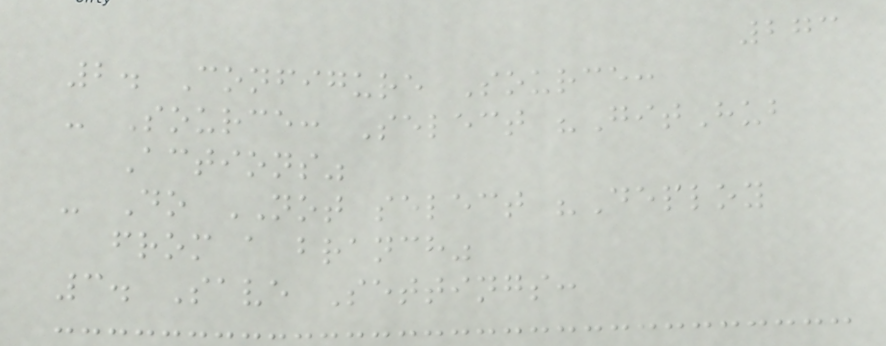273
2. Configure Source:
- Source: Select "GitHub
Actions"
- Do NOT select "Deploy
from a branch"
3. Save Settings:
